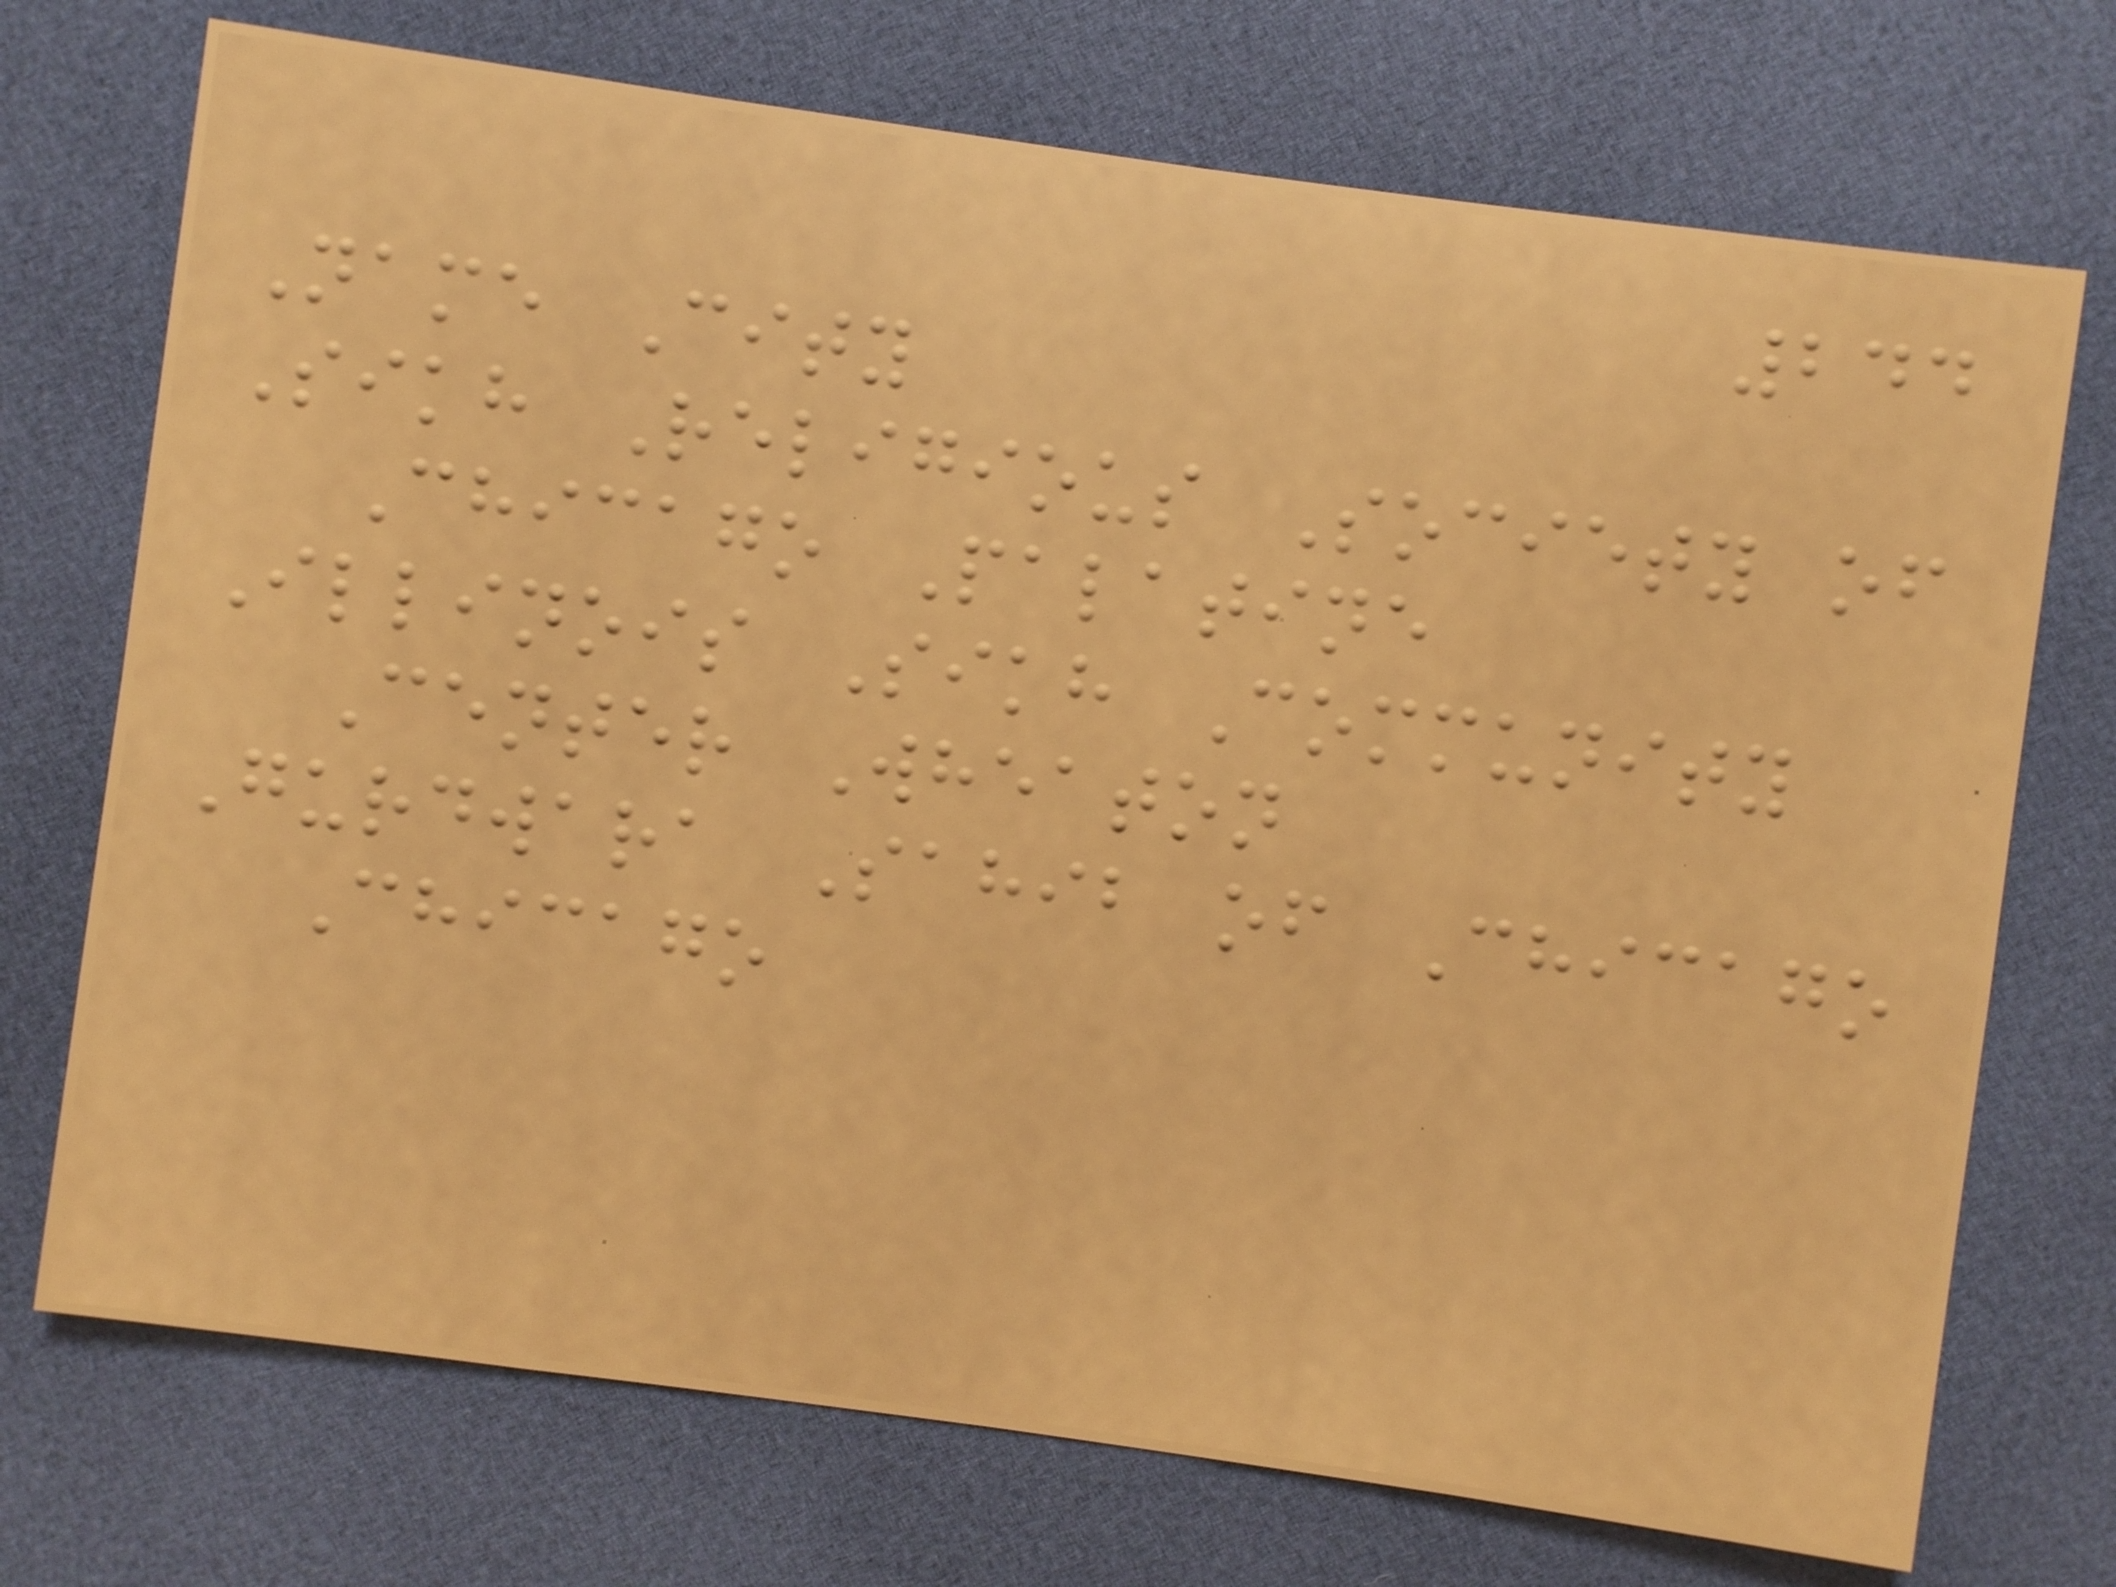244
Name City
Sikh Religious Society of
Chicago Palatine
Illinois Sikh Community
Center Wheaton
Gurdwara Sahib of Chicago
Chicago
